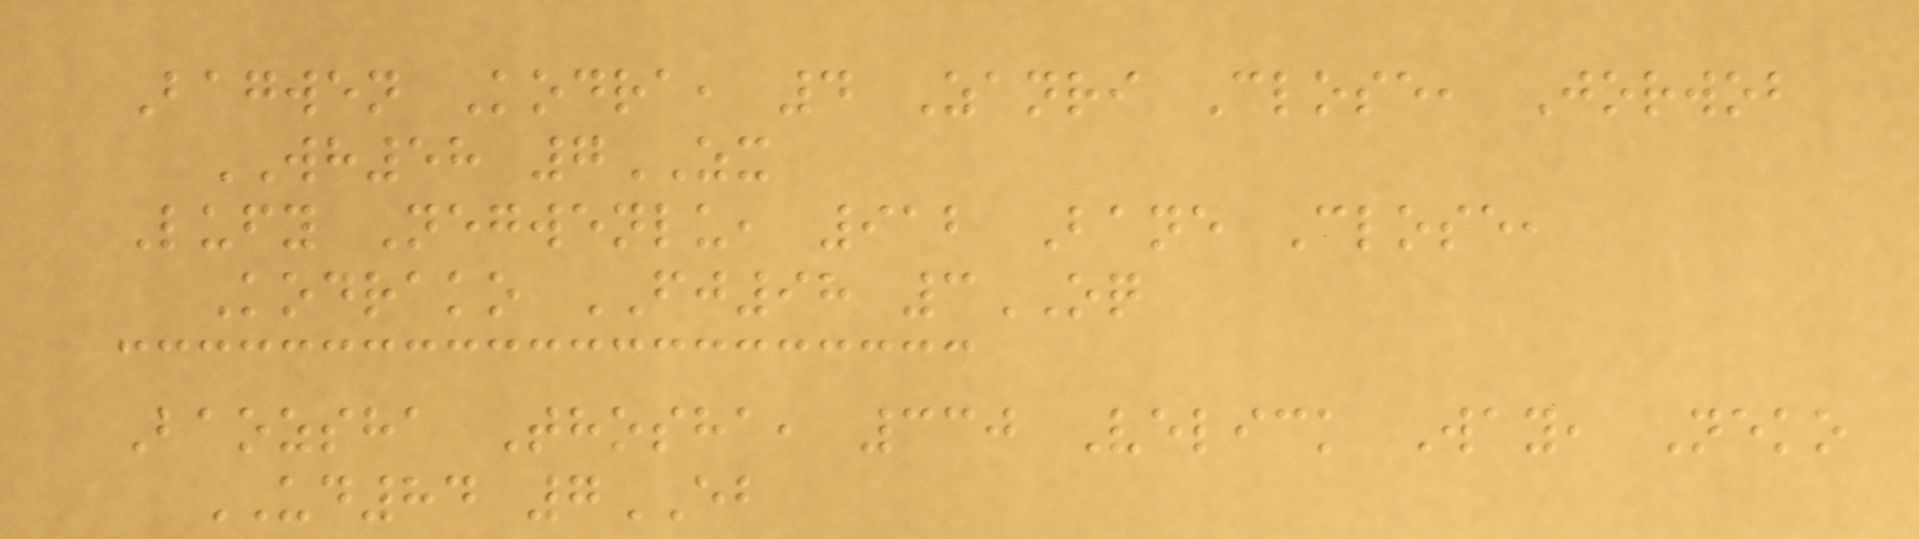Bagwen Kodra, 4 Zanri Close, Jorwob
WH58 7ZX
Lufy Negwenlu, 912 Bane Close,
Kodrako FJ98 3OQ
Baozsha Thosha, 330 Velick Way, Neko
UD84 7EB
